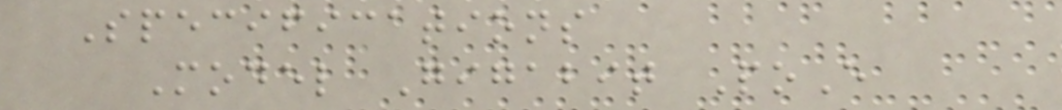Specifications
Model Gigabit PoE
